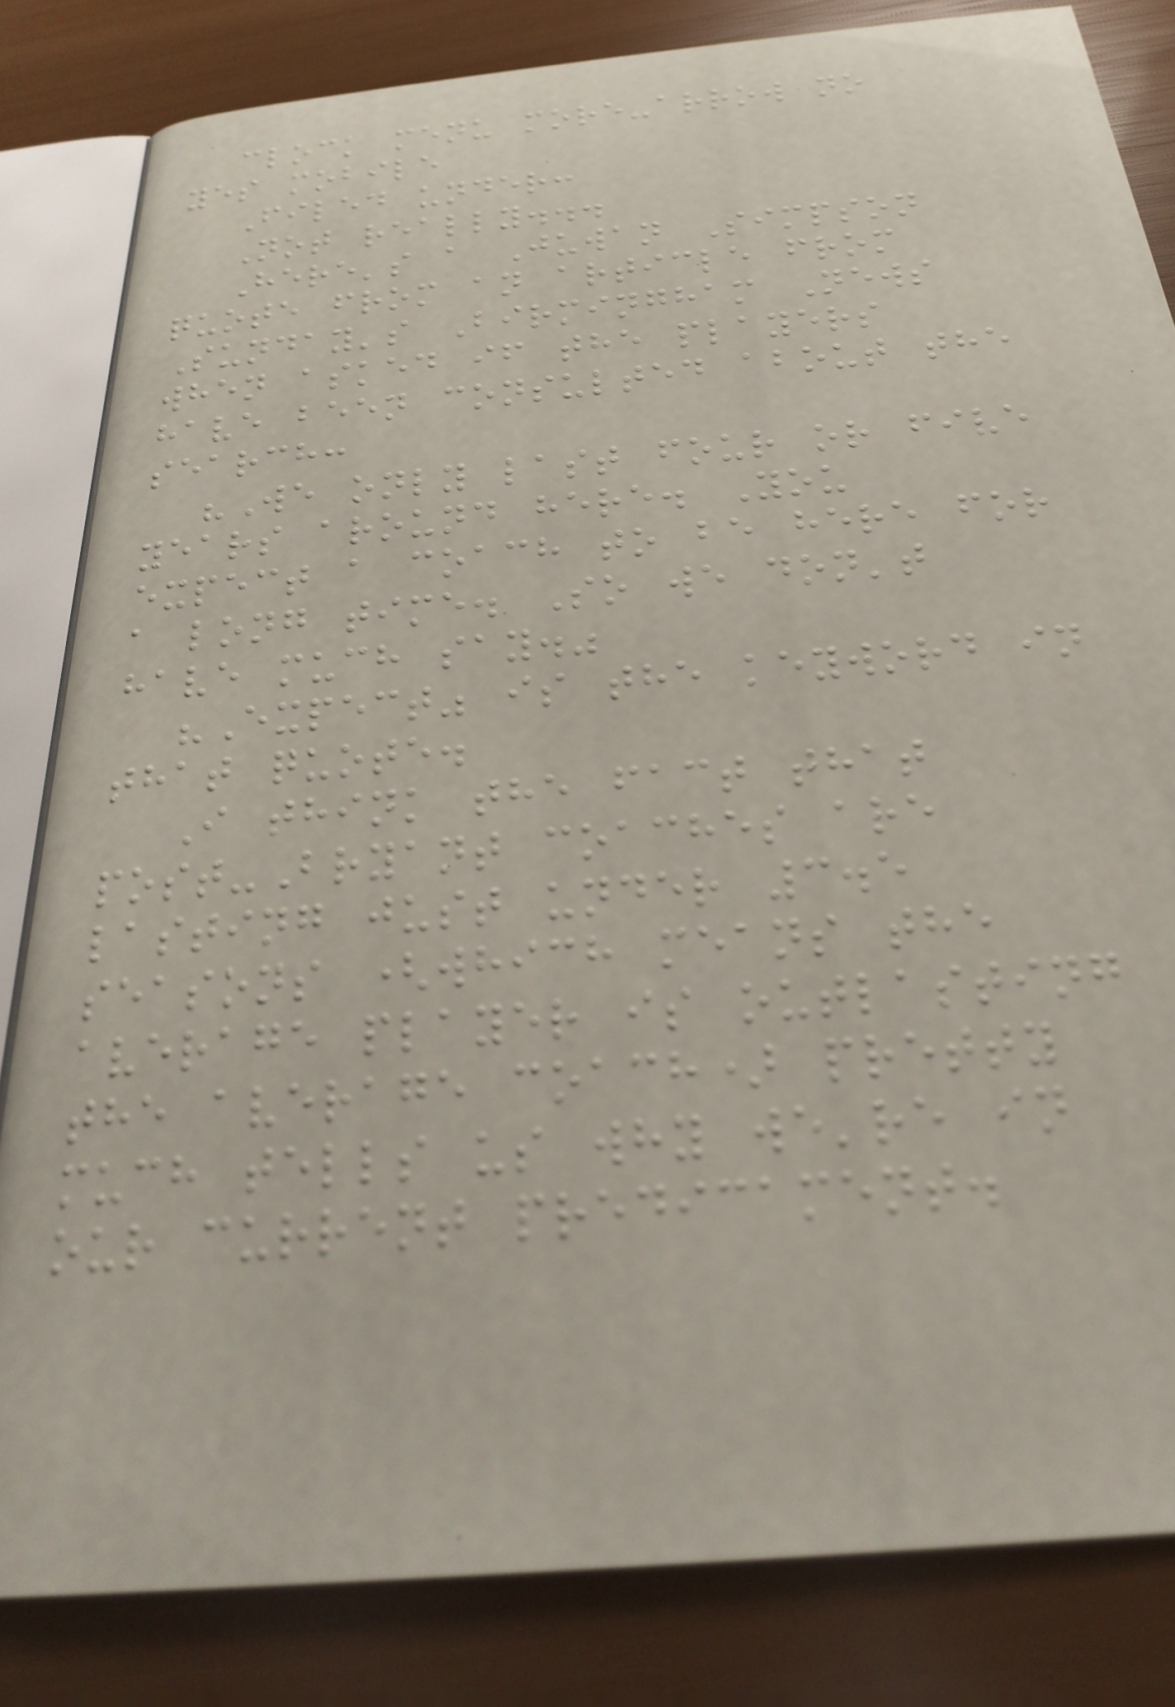clock menu more-arrow no
yes mobile
Filed under:
Not really...
Here's a Juwan Simpson
quote from an article from
Sunday's Birmingham News
when asked if the players
have been consulted about the
search:
"We only last four or five
years around here. You
expect a coach to be here for
a long time. So we don't
have much say."
"Expect" is the keyword in
that quote.
I think the fact that
post-Bryant coaches are
lasting just under 3.5
seasons (which means the
average player is outlasting
the average coach) pretty
much tells us why we're in
our current predicament.
